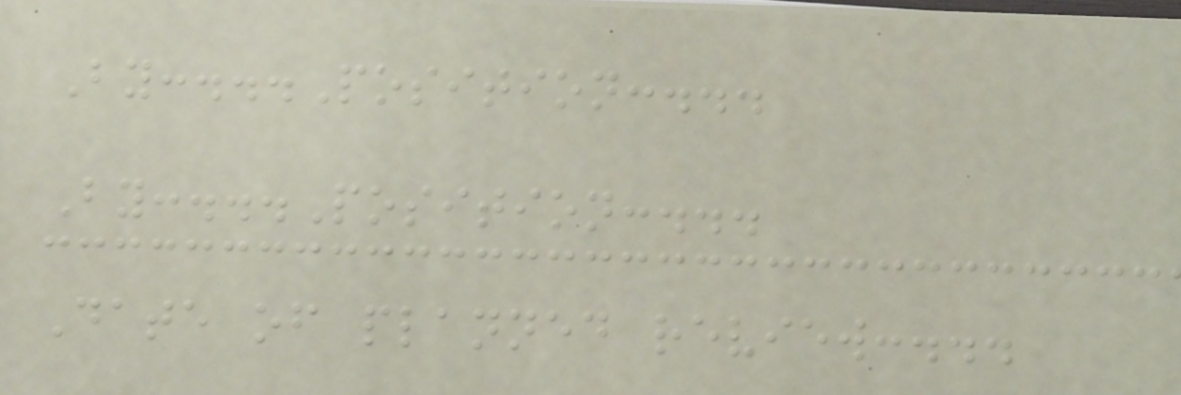By:...Position:...
By:...Position:...
Date of planned review:...
